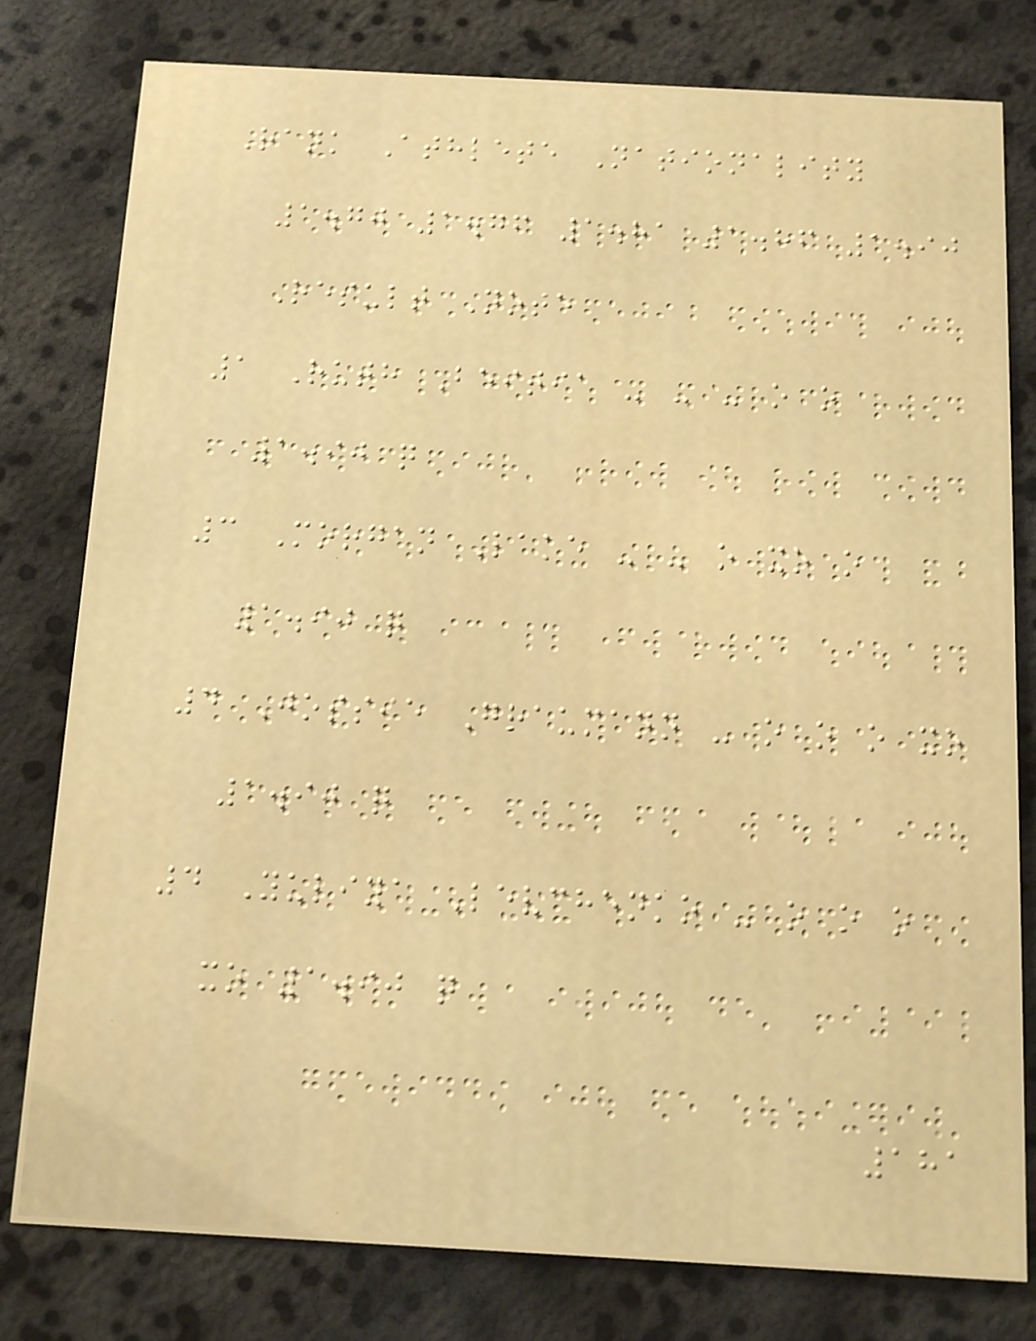Rank Athlete Nationality
1.70 1.76 1.81 1.86 1.90
Result Note
1 Ruth Beitia - - - o o
1.90 q
3 Morgan Lake - - o xo o
1.90 q
4 Jossie Graumann - o o o xo
1.90 q
4 Yuliya Levchenko - o o o
xo 1.90 q
181
